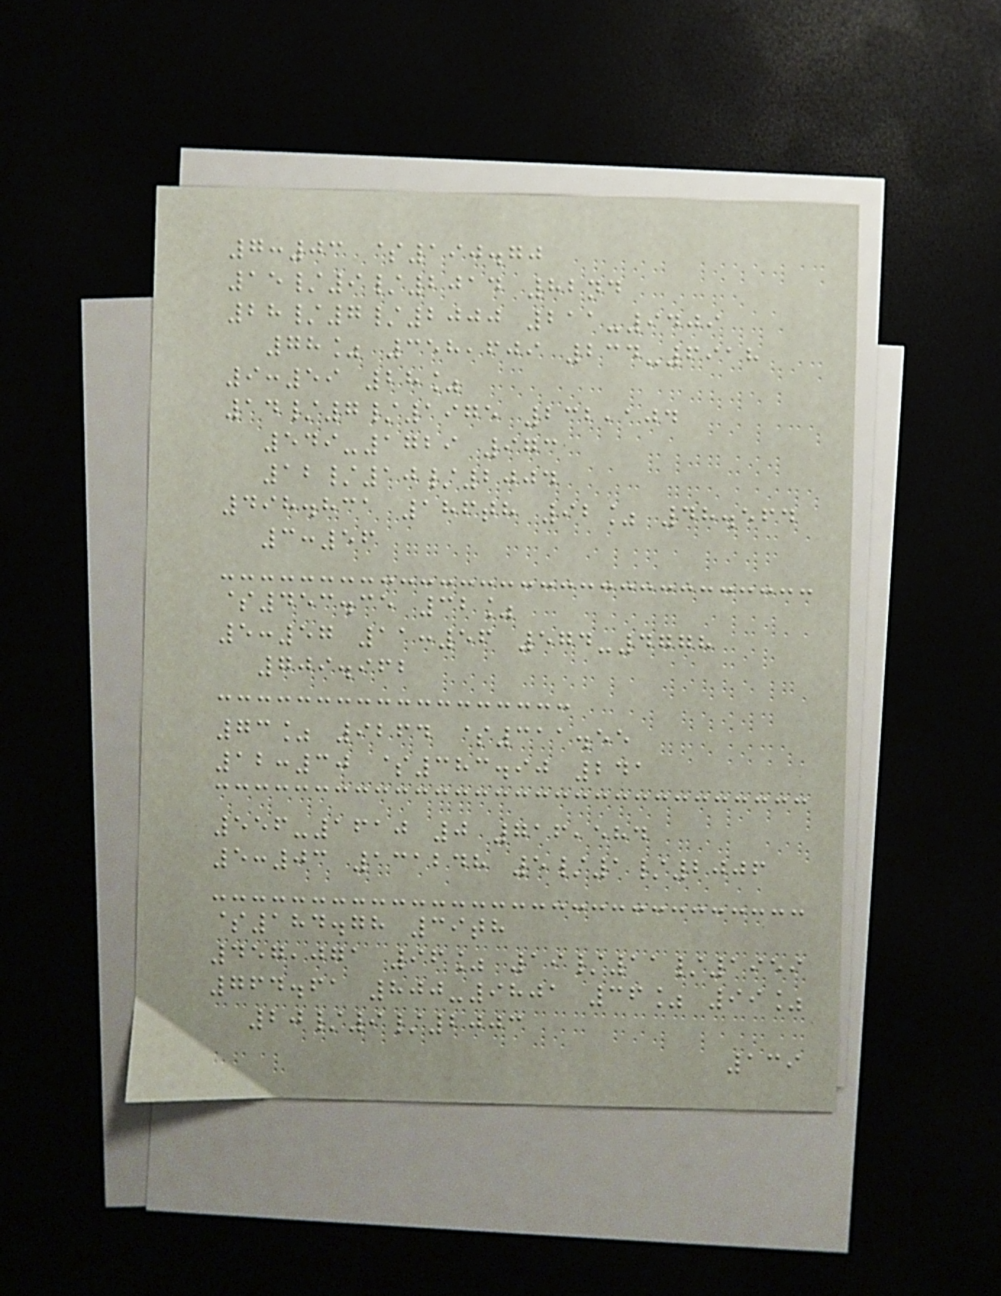7:03 $190.70
15/9/2014 82nd
28/7/2000 211-9409
78% 358,609 234-6918
9:59 28%
14/7/1975 232,104
549-1729 973
12/10/2004
498.831 186th 92% 48.564
3:56
$453.35 32%
5:57 11:56 574-4778
709.962
73% 9264 $311.55
12:30 $383.90 241
556-1610 0 716,584
5:03 131248 5/1/2006
$184.78 39th
457,071 96% 19/11/1959
764.61 800-9801 36% 99%
20/9/2003
139
